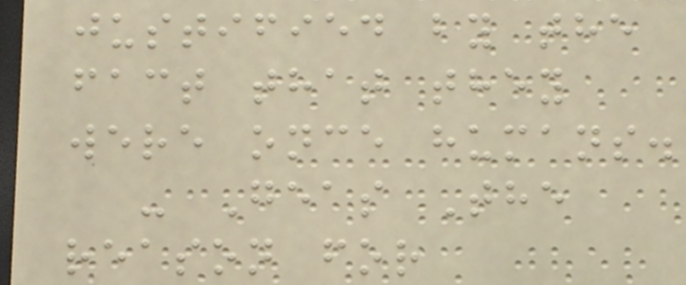justified by the
fact that they
were once humans.
- Geas The
reason for
